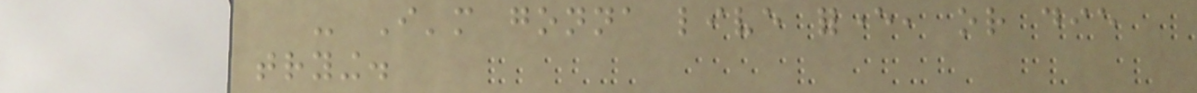- I'm gonna live forever, or die
trying.
